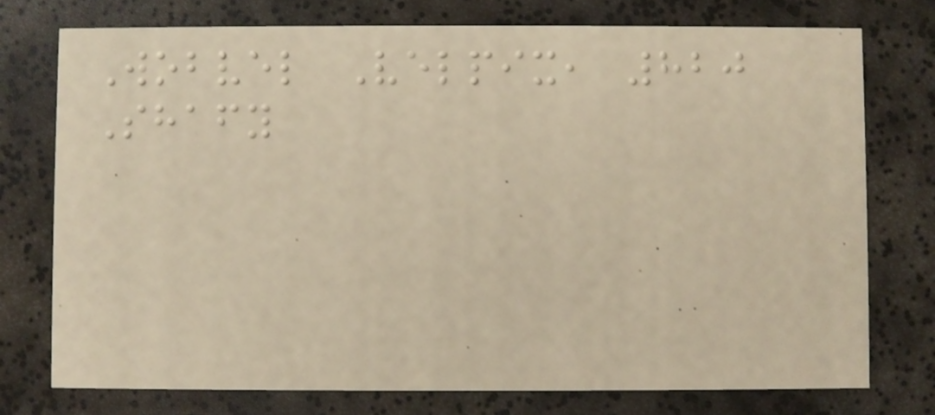Wobvel Velpix, 820
Shafy
